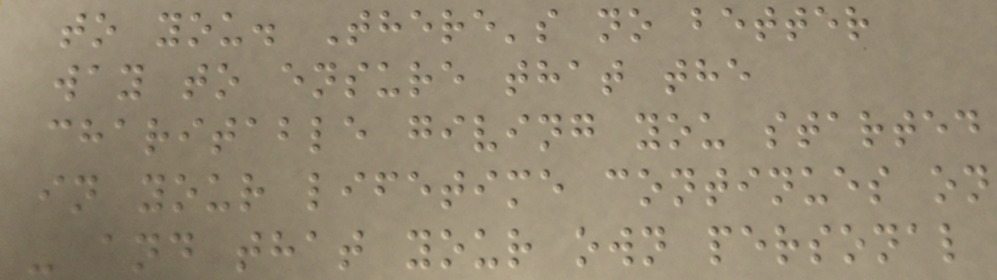to you. There's no better
way to ensure that the
charitable giving you started
in your lifetime continues on
- and that your own personal
